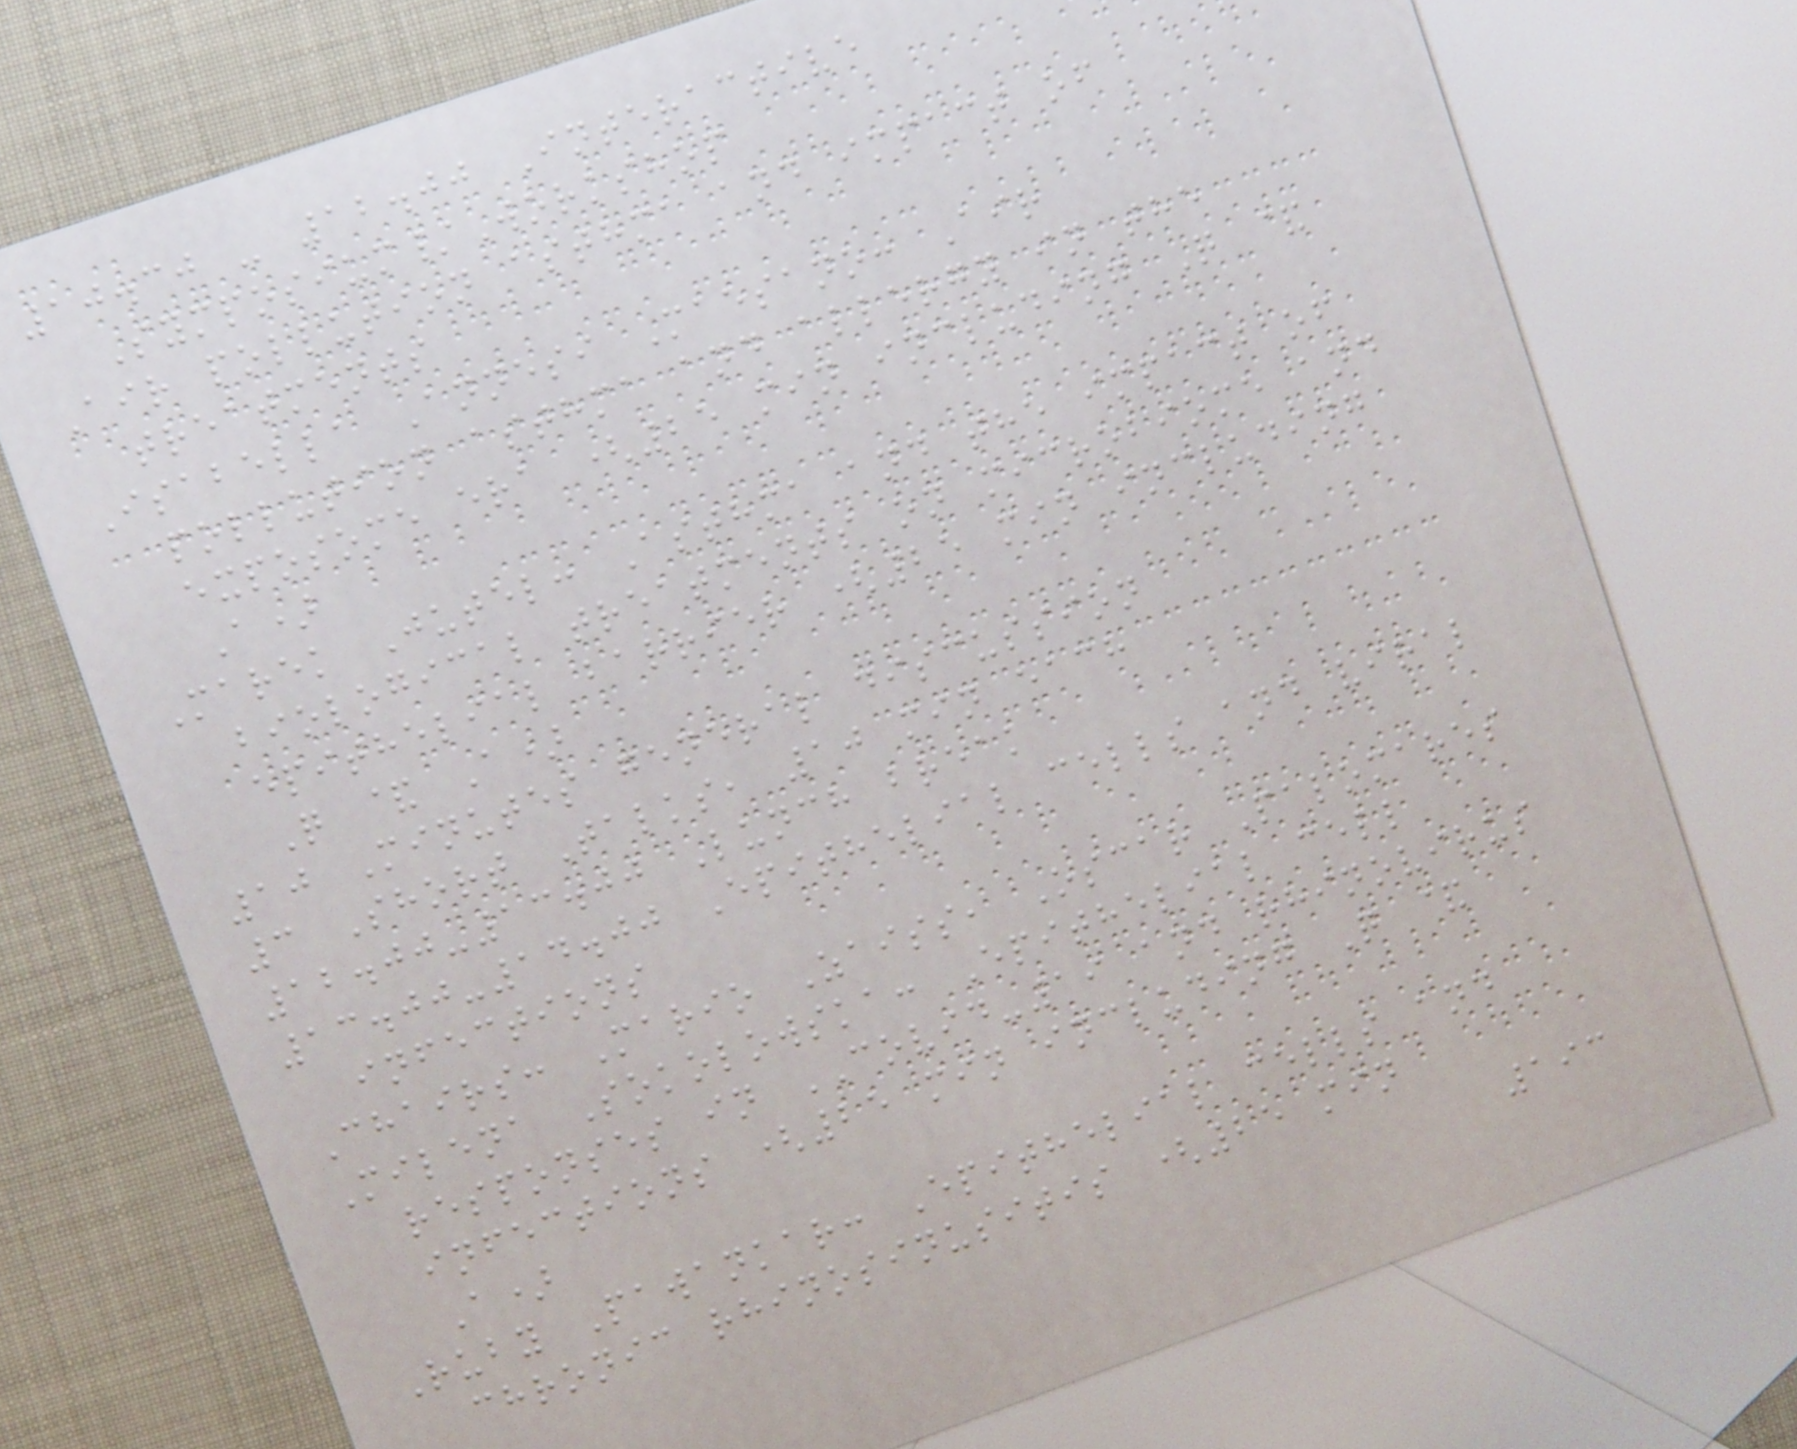10.30 - 12.00 Interactive
Symposium/Workshop
Air pollution asthma and impact of
treatments
Isabella Annesi Maesano: Air
pollution asthma and allergy in the
exposome era (25 min including Q &
A)
Marek Jutel: Asthma and the impact of
biological treatments on microbiome and
epithelial barrier (25 min including
Q & A)
10 Minutes general discussion
3 Short Talks, 10 min each
12.00-13.00 Lunch break
13.00-14.00 Epithelial cells and viral
infections
Chairs: Mario Zaiss, Oscar Palomares
Milena Sokolowska: Epithelial cell
responses in COVID-19 and rhinovirus
infections (25 min including Q &
A)
Ruby Pawankar: Epithelial cells and
chronic rhinosinusitis (25 min
193
